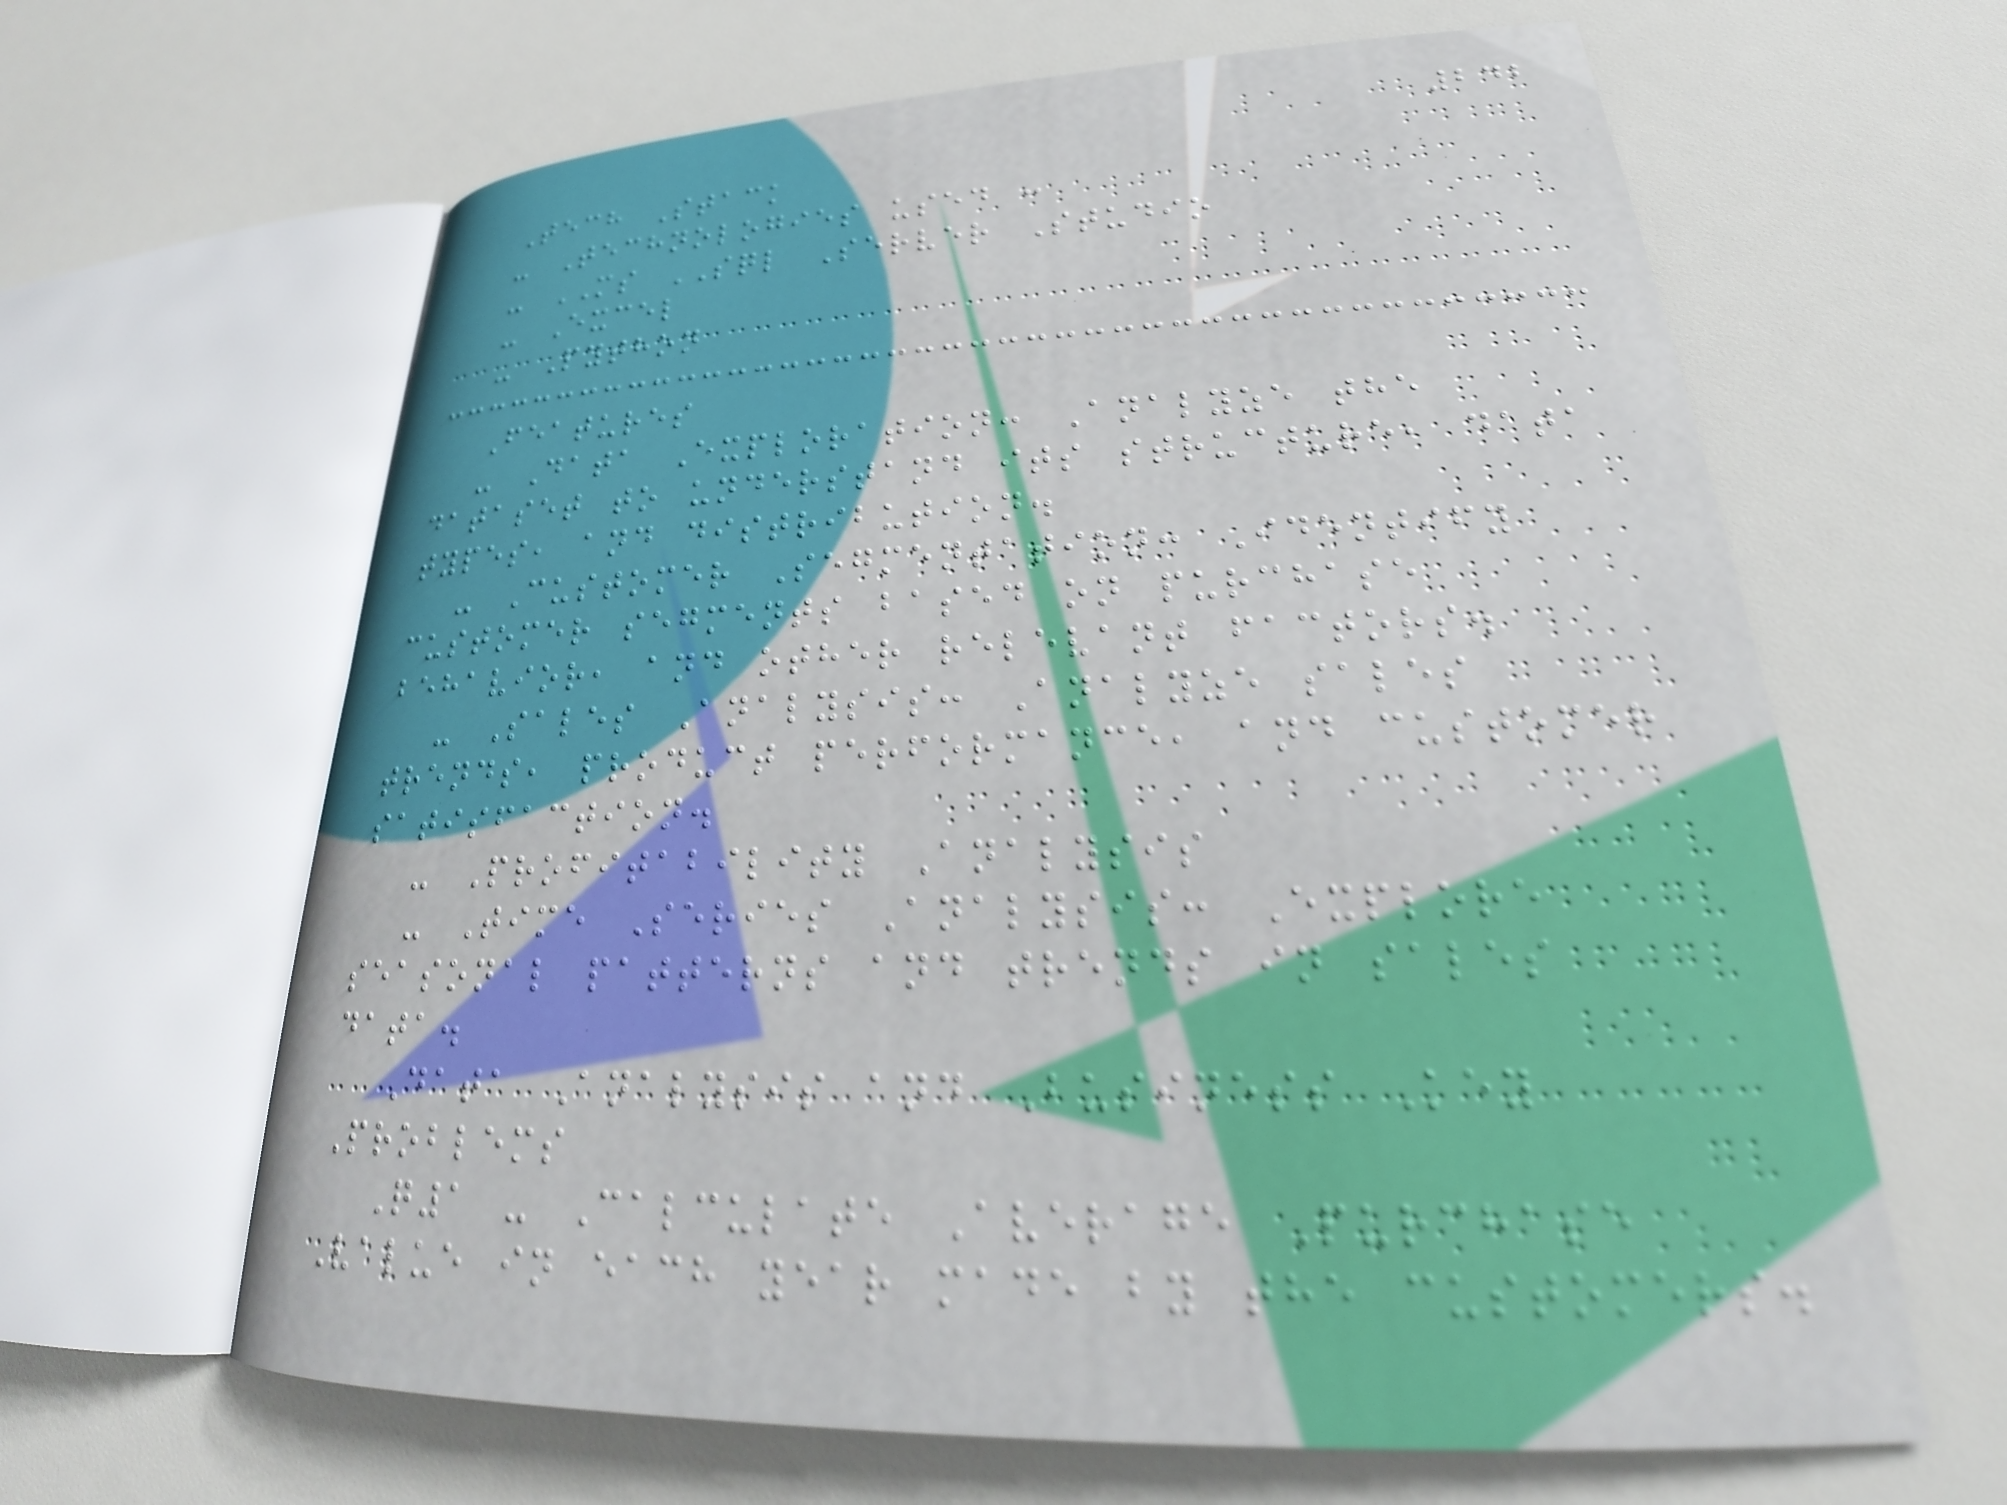242
Tech Stack
- Technologies used :
- MS SQL Server Studio
- Excel
- Python
Features
- Data Exploration: Analyze the
dataset to understand its structure, data
types, and distribution.
- Customer Segmentation: Identify
customer segments based on purchase
behavior, and other relevant factors.
- Sales Analysis: Analyze sales
trends, product performance, and customer
satisfaction.
- Profitability Analysis
- Time Series Analysis: Explore
seasonal patterns and trends in sales
data.
Data Analysis and Business Key
Problems
Q1 - Calculate Average Purchase
Value in each year made by the customers.
